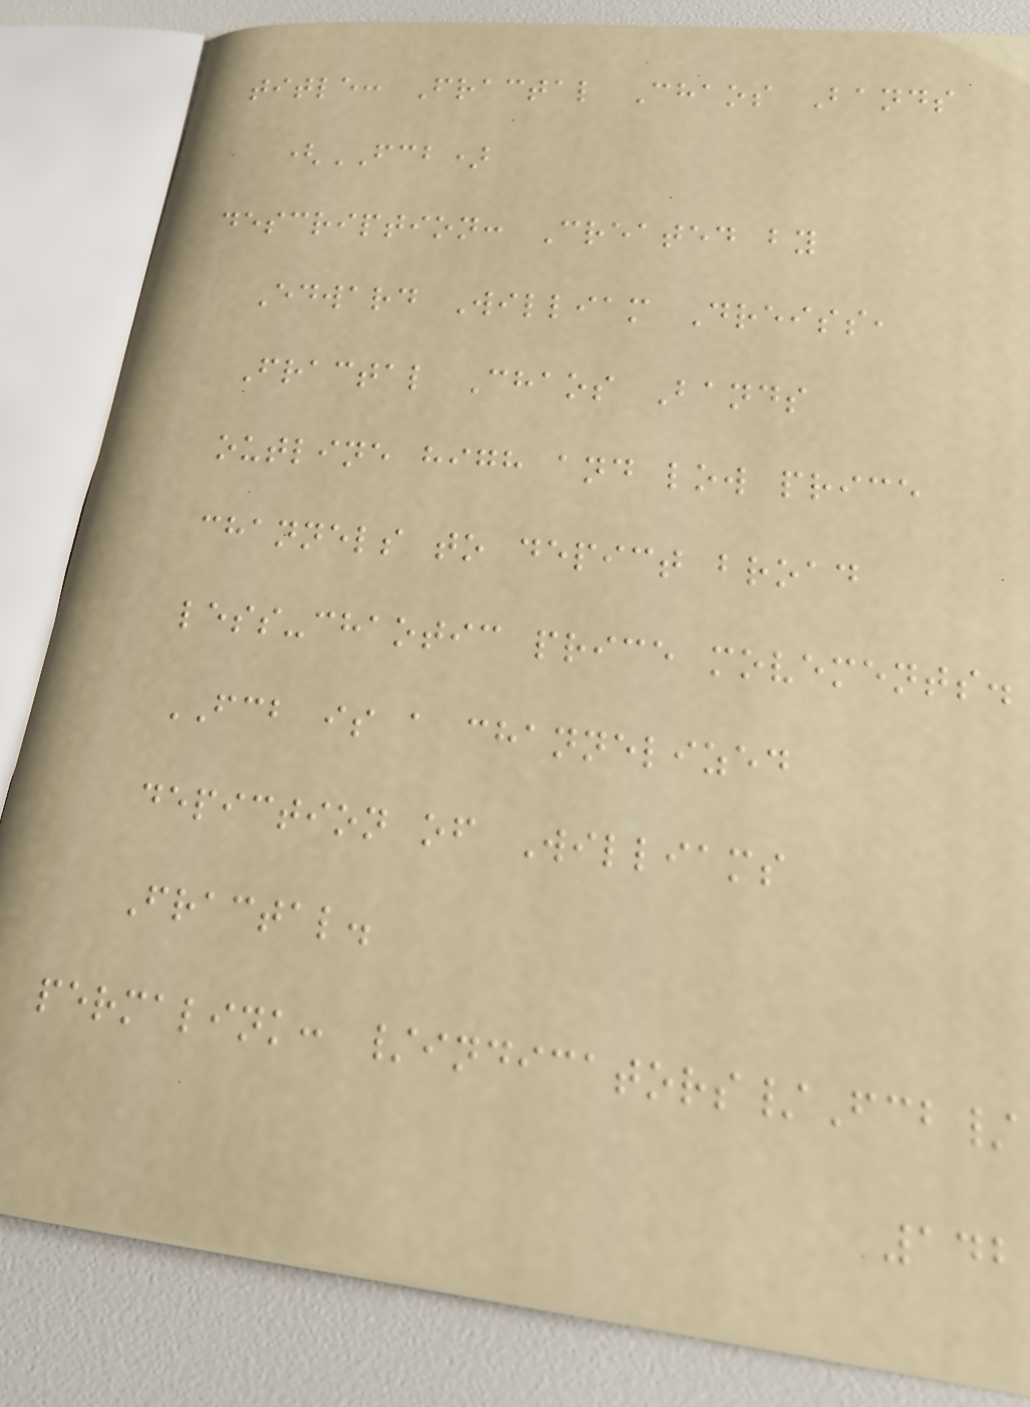title: Fractal Chaos Bands
(FCB)
description: Created by
Edward William Dreiss,
Fractal Chaos Bands
outline high and low price
channels to depict broad
less-chaotic price movements.
FCB is a channelized
depiction of Williams
Fractal.
permalink: /indicators/Fcb/
142
